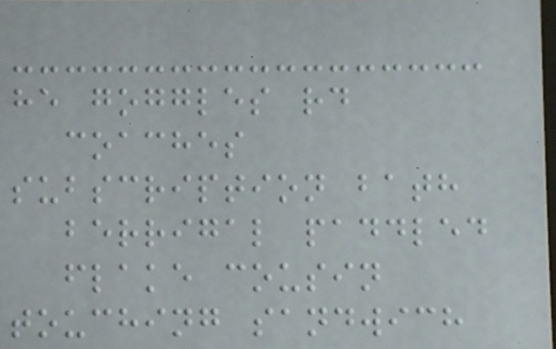he goggles rd
coaches
subscription bath
berrigal paddled
flake cousin
touching sandwich
